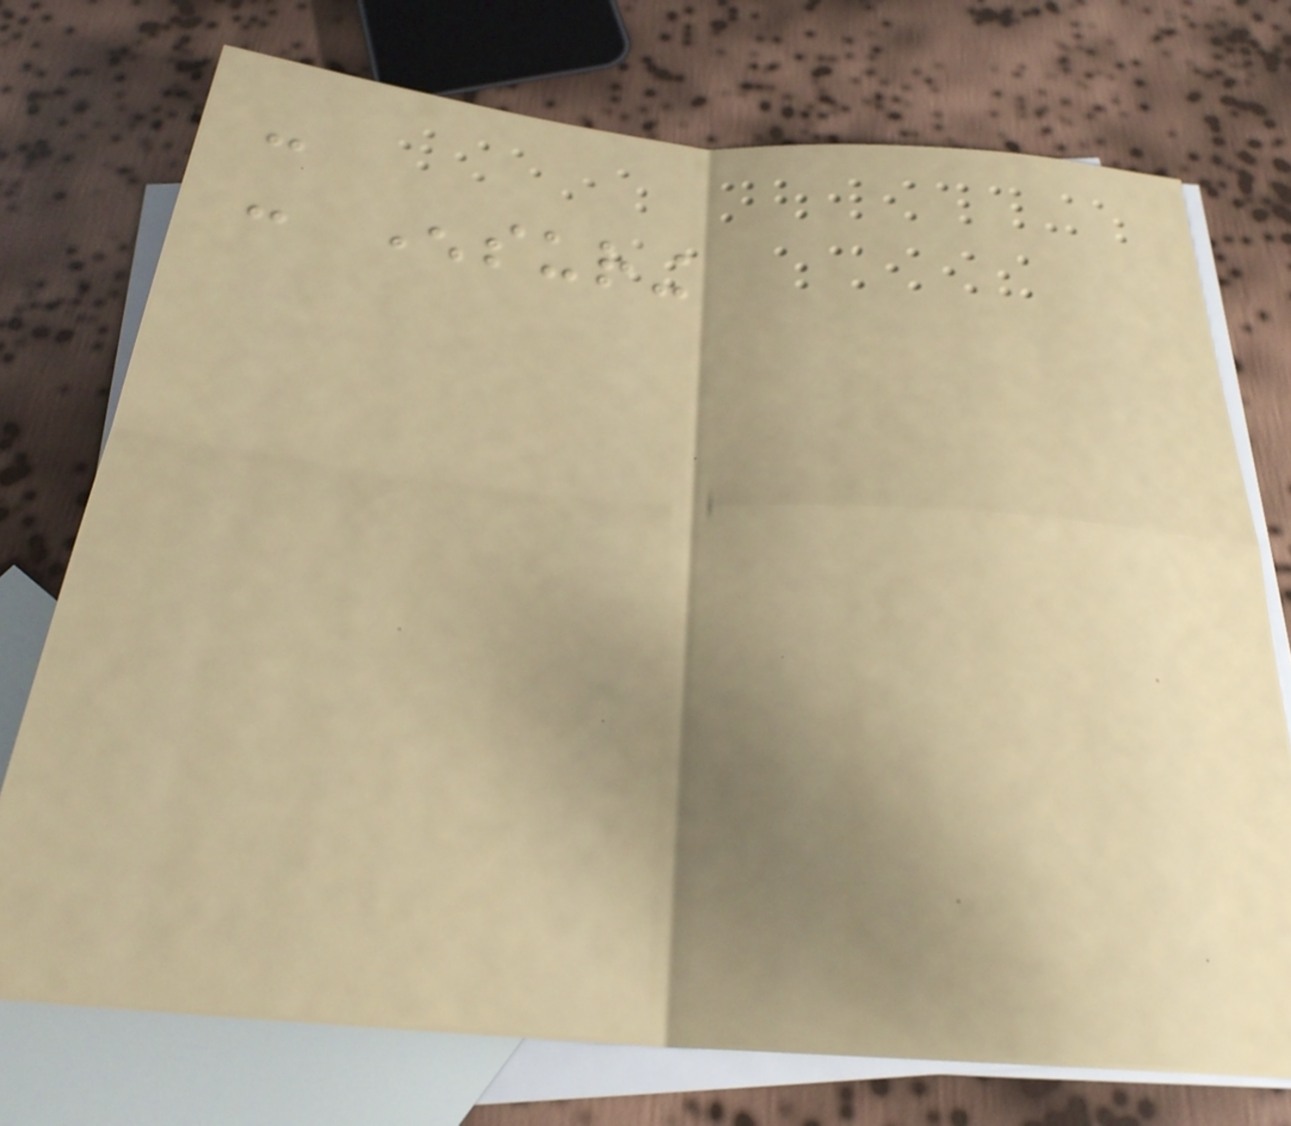-
- Ensuring
